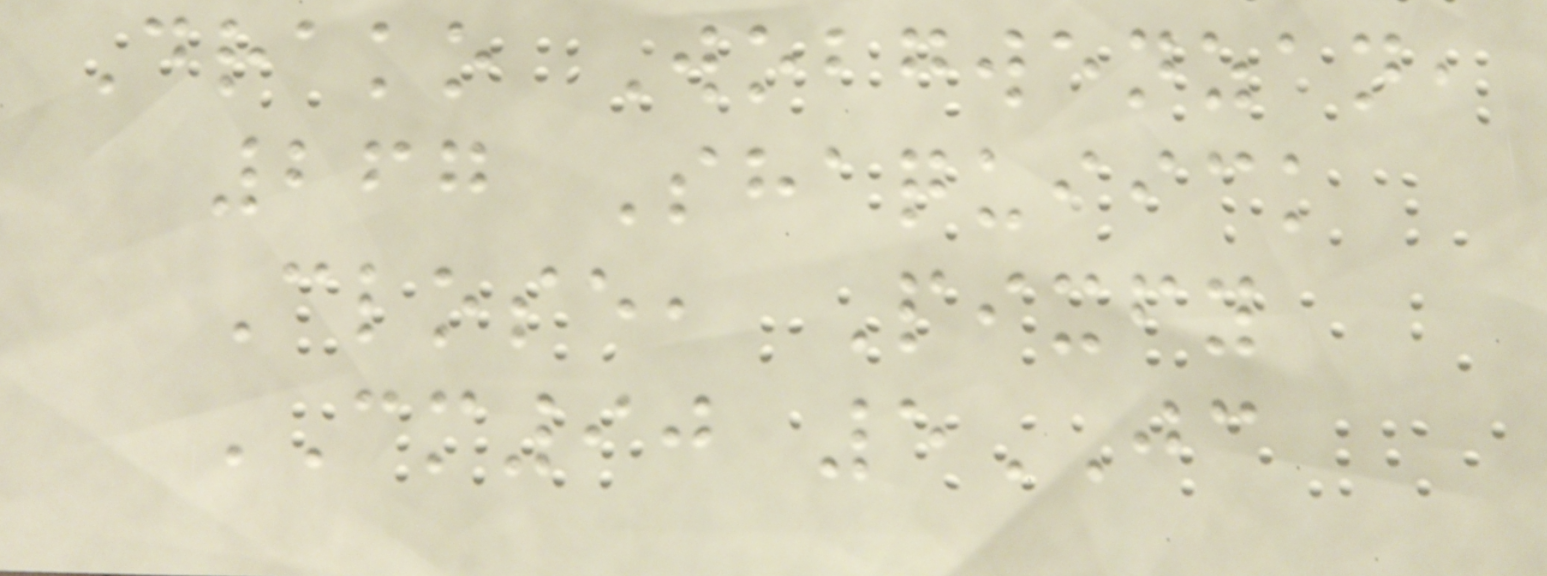Drako Wobgwenzan,
267 Shaquiick
Close, Pixfy
CM90 5JC
